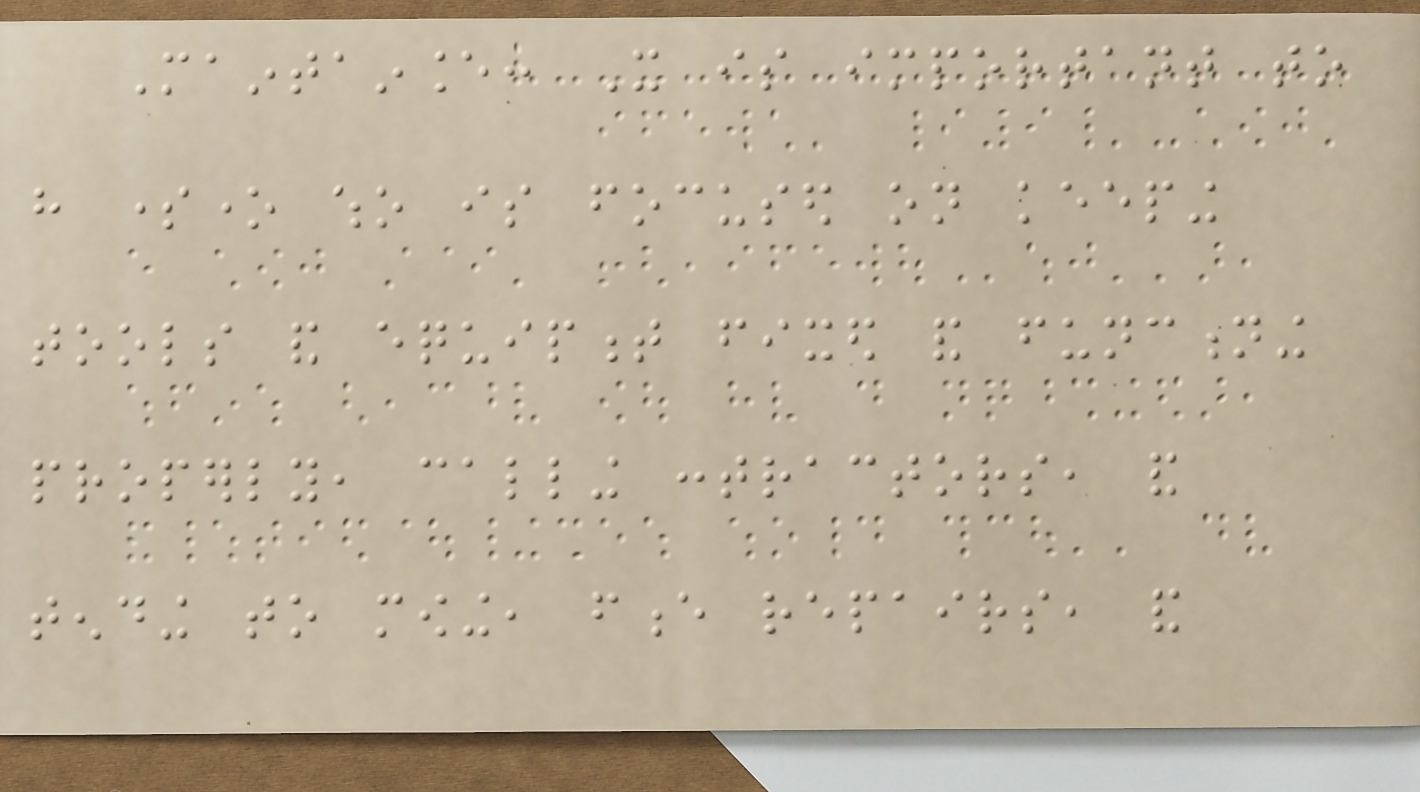Maintainance: It is important to
have someone who is focused on keeping
tools and equipment fixed and functioning
properly, calling contractors, and
tending to mowing, fence repairs, and
